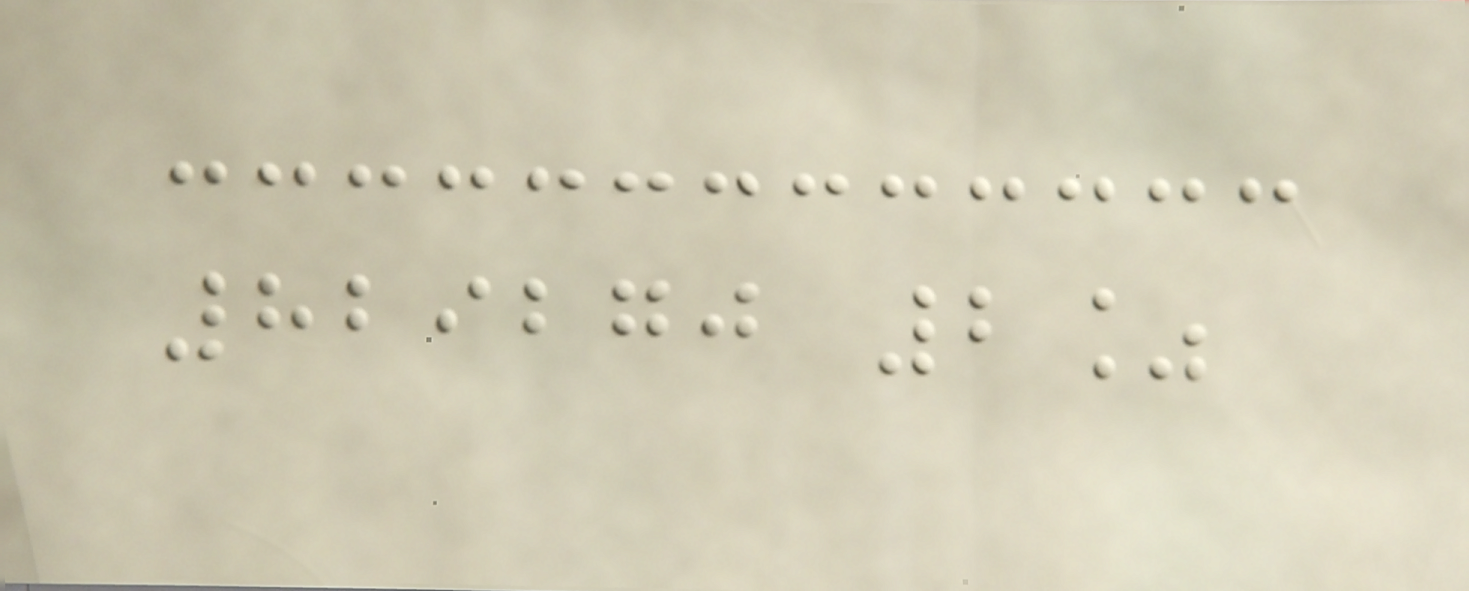829270 2%
